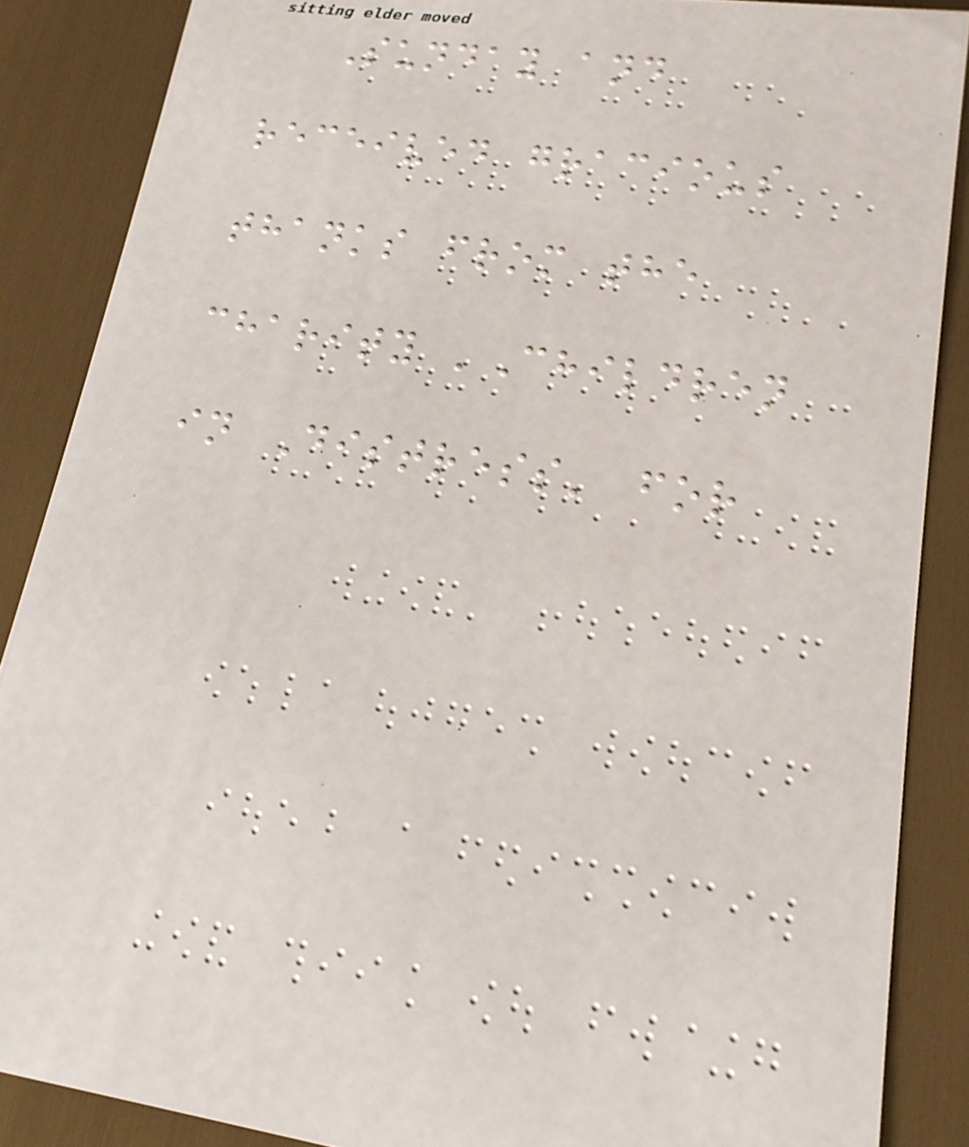Sunday and
received gracious
thanks from the
charity 'Children
in Distress' for
